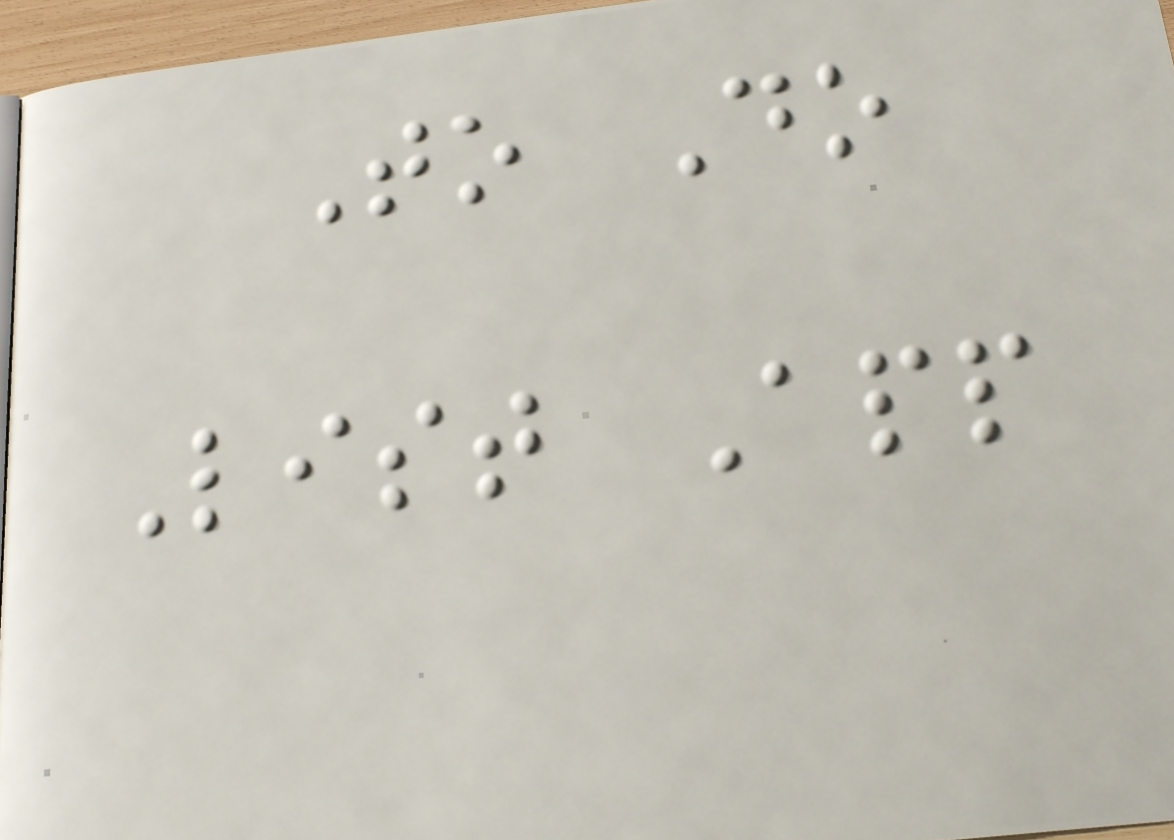To Do
List App
